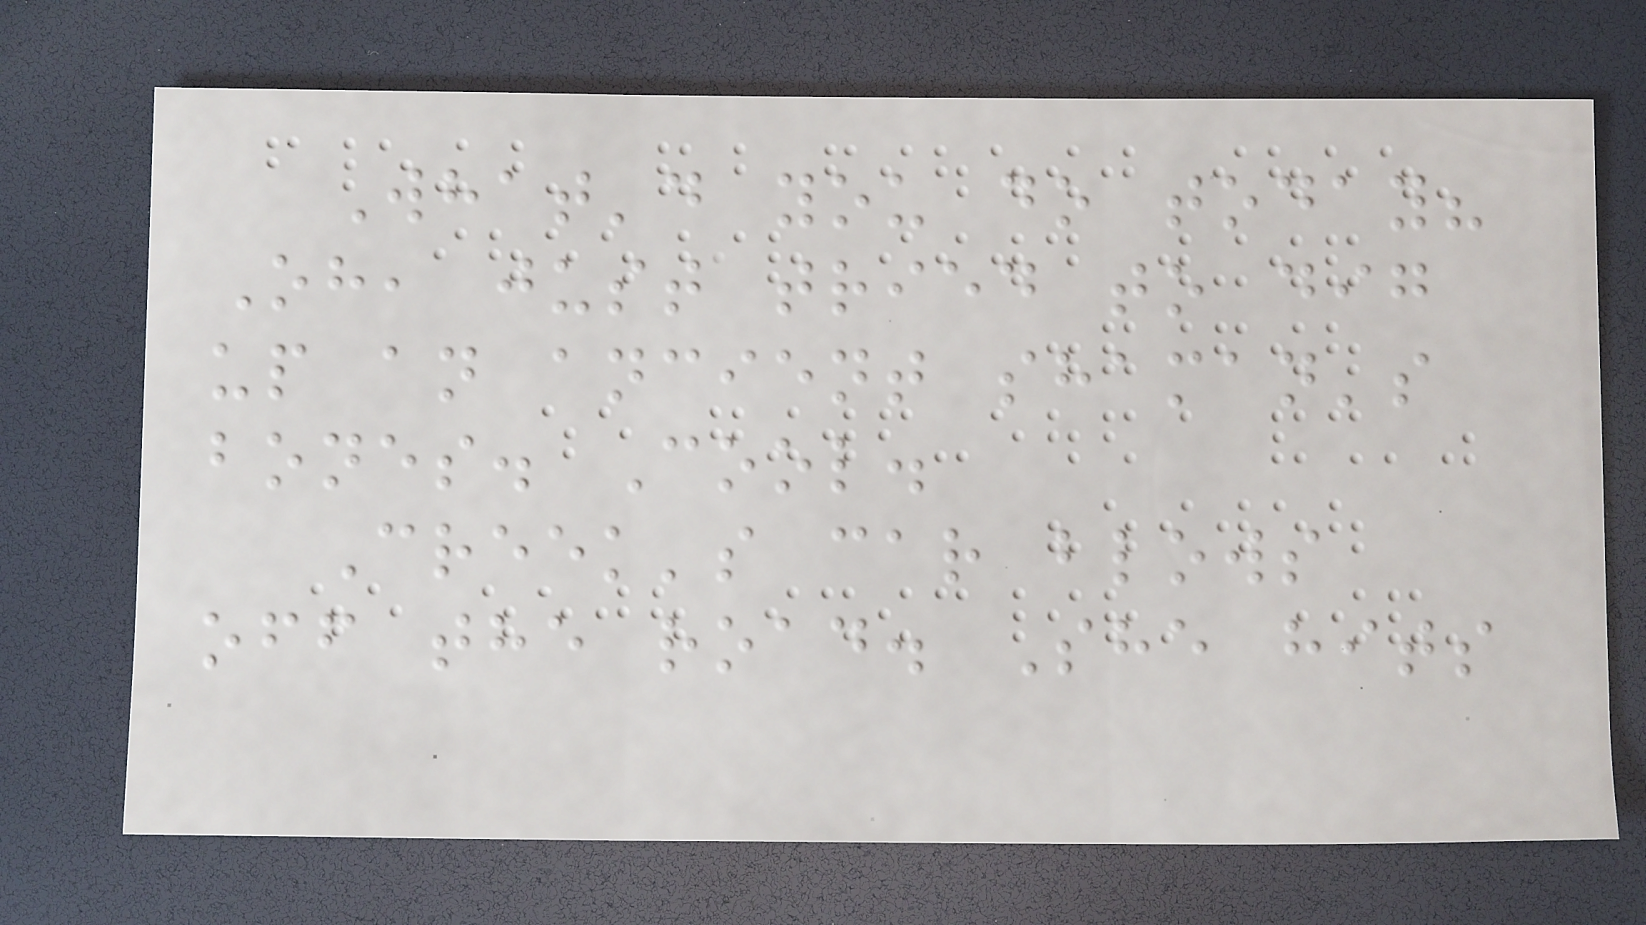What'd you do today?
Oh, just tried to dig
up an ancient shaman's
bones. Cool.
Creek's car blows
off the road. She hits
